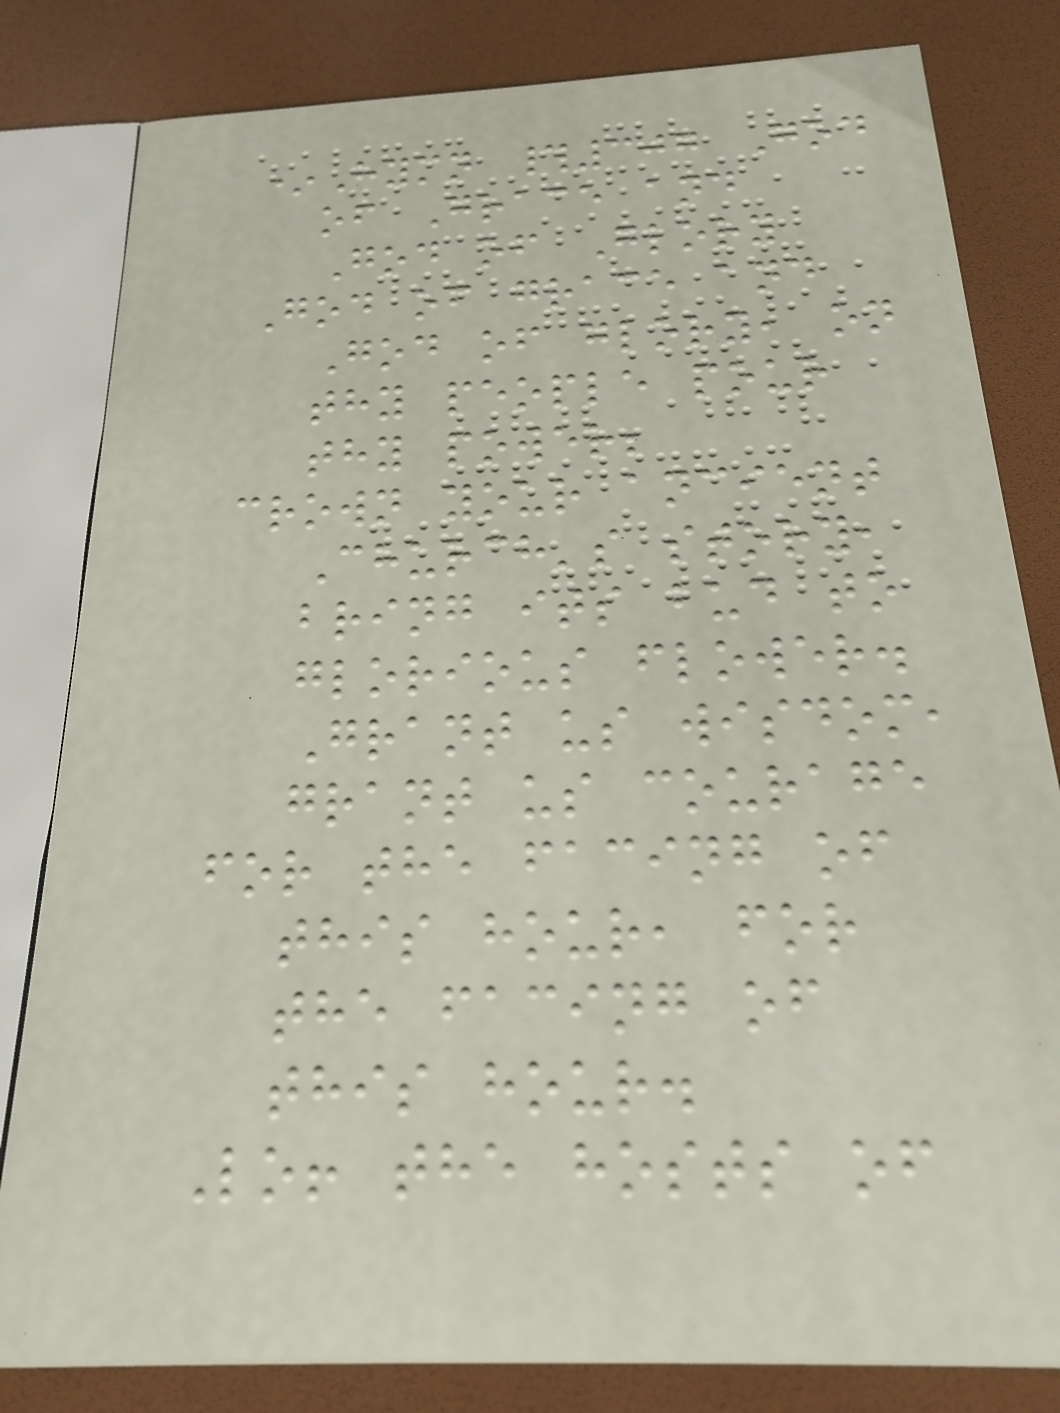*Hymn #307 God
of Grace and
God of Glory
God of grace and
God of glory, on
thy people pour
thy power;
crown your ancient
Church's story,
bring its bud to
glorious flower.
Grant us wisdom,
grant us courage
for the facing of
this hour, for
the facing of
this hour.
Lo! the hosts of
